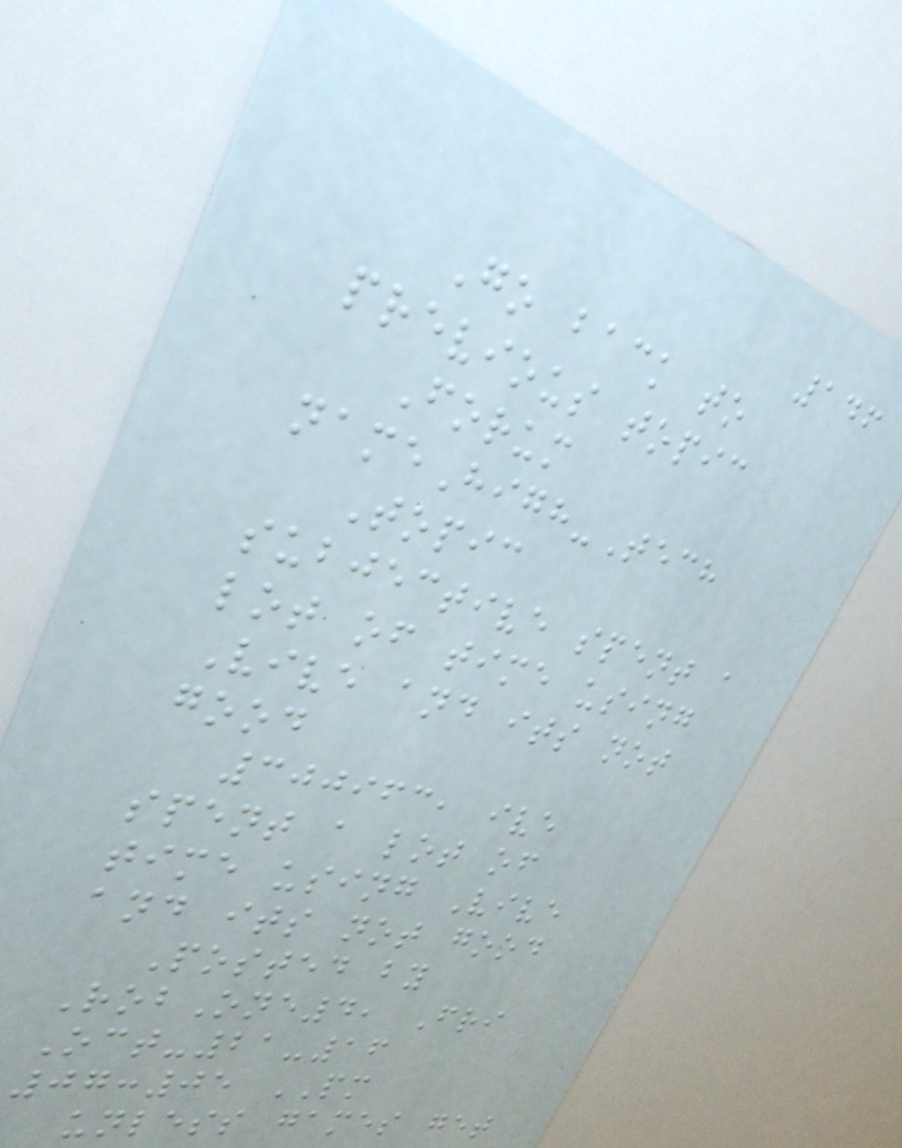146
Go back to
previous topic
Forum
nameHigh-Tech
Topic
subjective spent a
lot of time using
Vive and its not
good
300963, ive
spent a lot of
time using Vive
and its not good
Posted by
RobOne4, Fri
Oct-21-16
07:05 PM
unless games get
